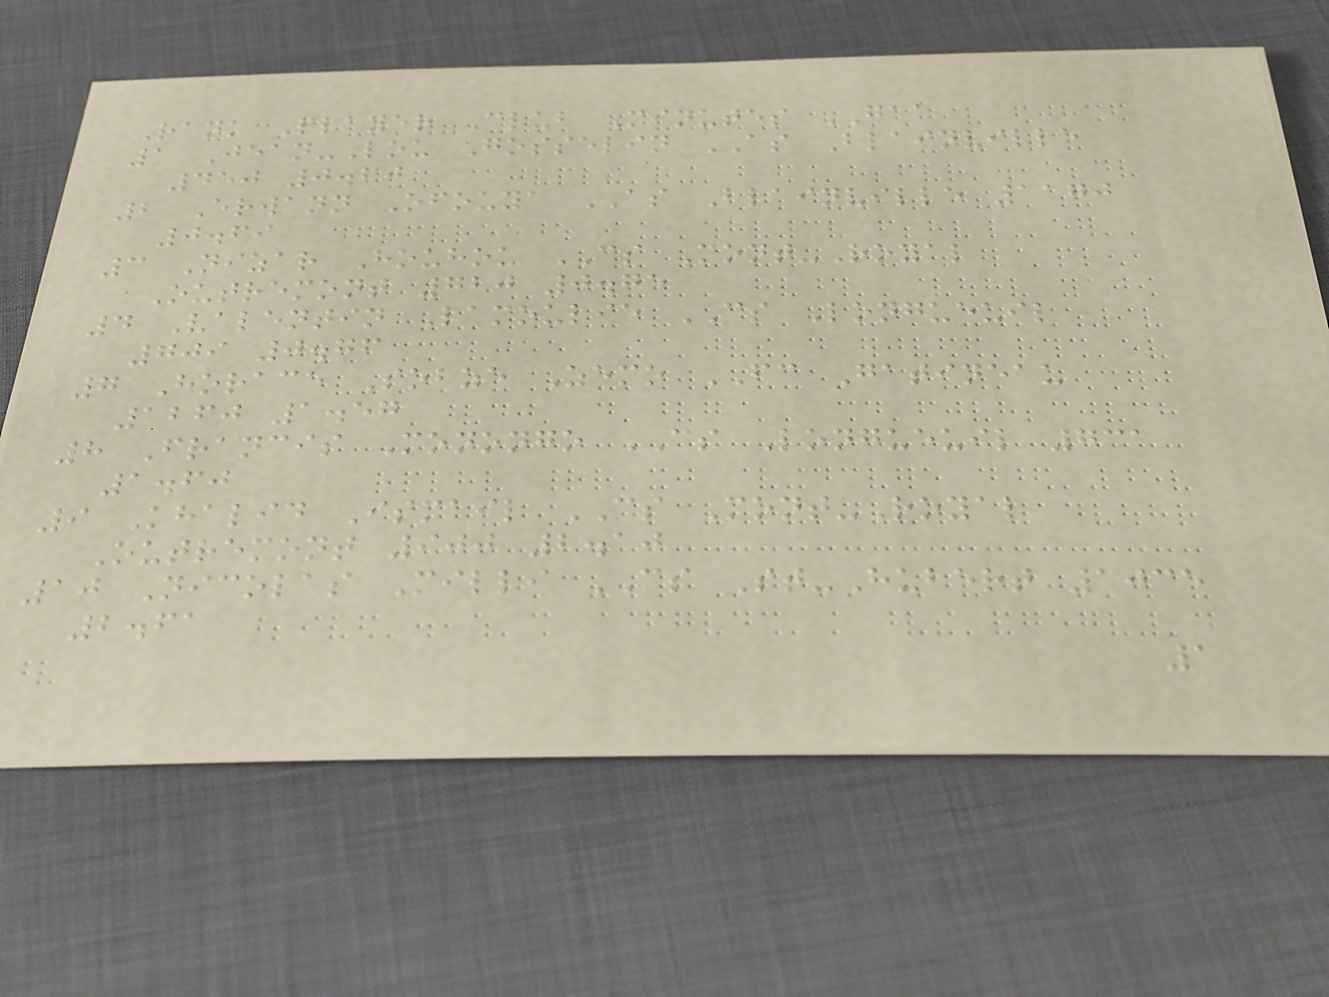Rank Player Club Minutes GAA
1 Jean-Lou Gosselin AS Blainville
450 0.60
2 Erwann Ofouya AS Blainville 1170
0.69
3 Nizar Houhou CS Mont-Royal
Outremont 720 0.75
4 Valentin Lamoulie CS Longueuil
709 0.76
7 Horace Sobze Zemo FC Gatineau
1260 1.57
8 Francis Monongo CS Longueuil 731
1.60
9 Khalid Ismail CS Mont-Royal
Outremont 900 2.10
10 Nicolas Milli CS St-Hubert 1035
2.61
1
